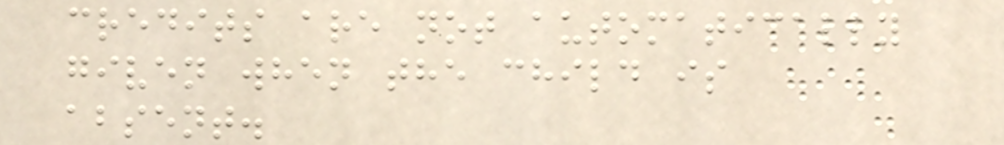credits are not automatically
given when the child is
absent.
